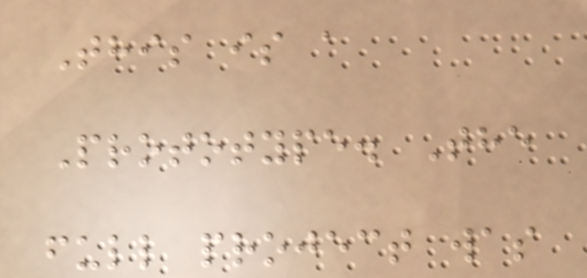This is a
Prototype. The
full project was
